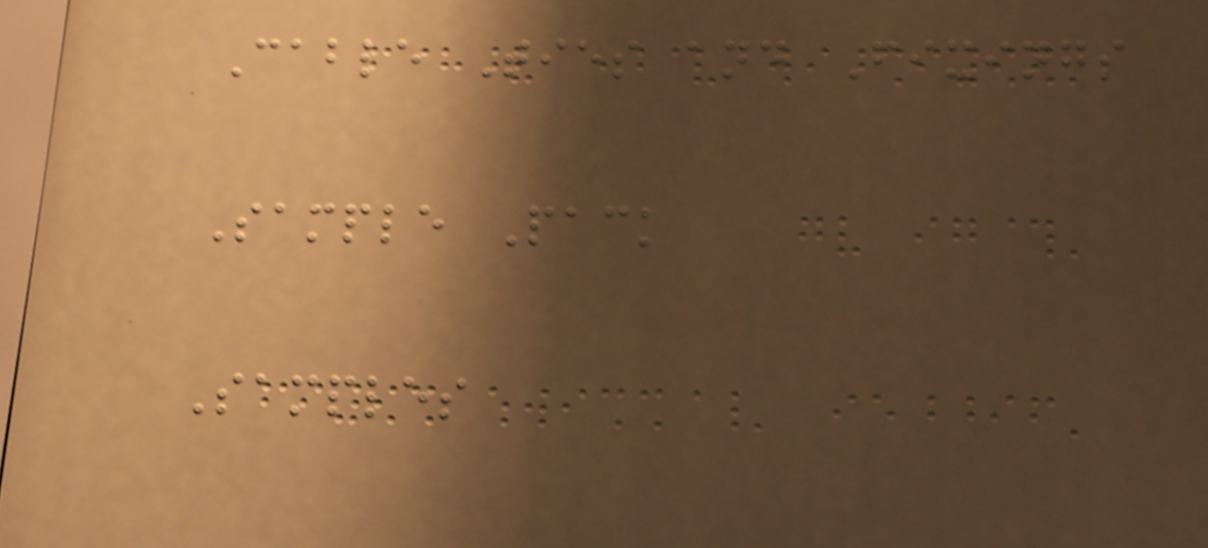Cable Ties and Fixings
Sample Pack
Samples
